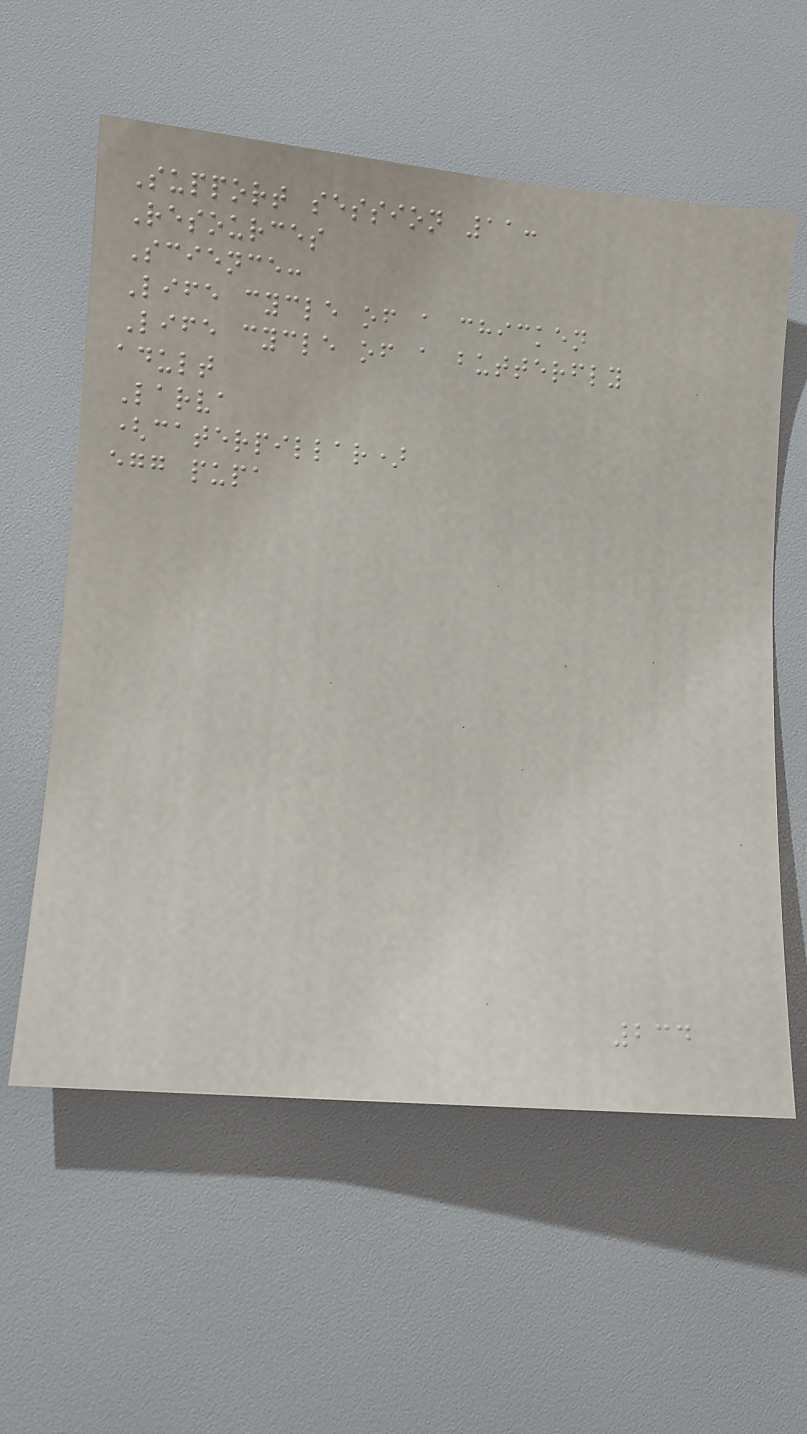Support session 11:
Resources
Science:
Life cycle of a chicken
Life cycle of a butterfly
adult
Larva
(caterpillar)
egg pupa
234
